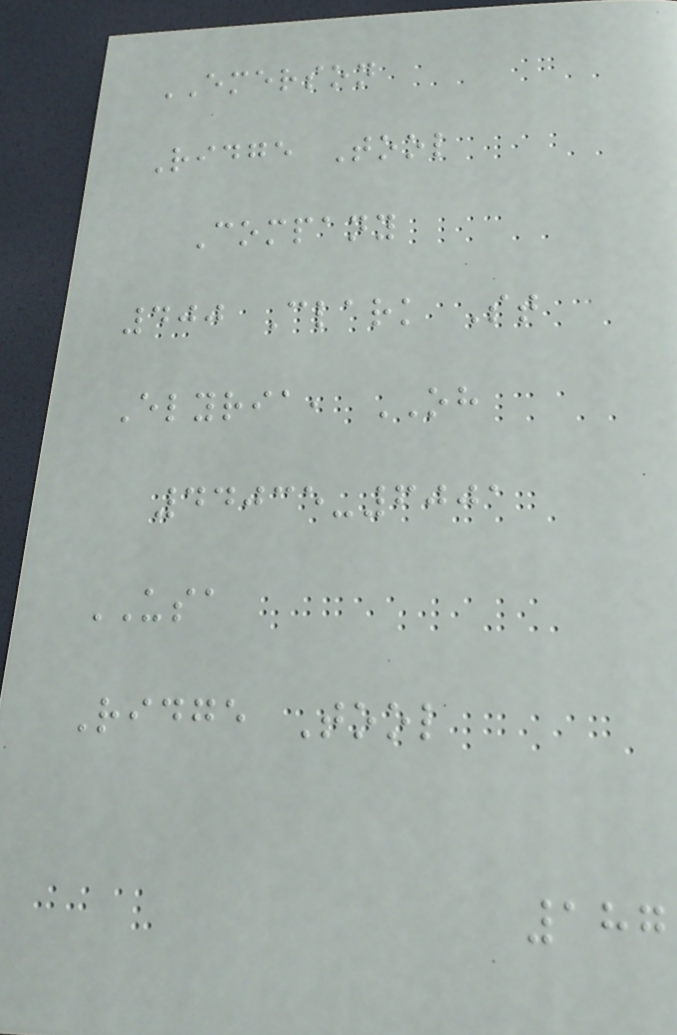EMERSON
Ridge Tool
Company
400 Clark St
Elyria, OH
44035-6001
USA
Ridge Tool
187
